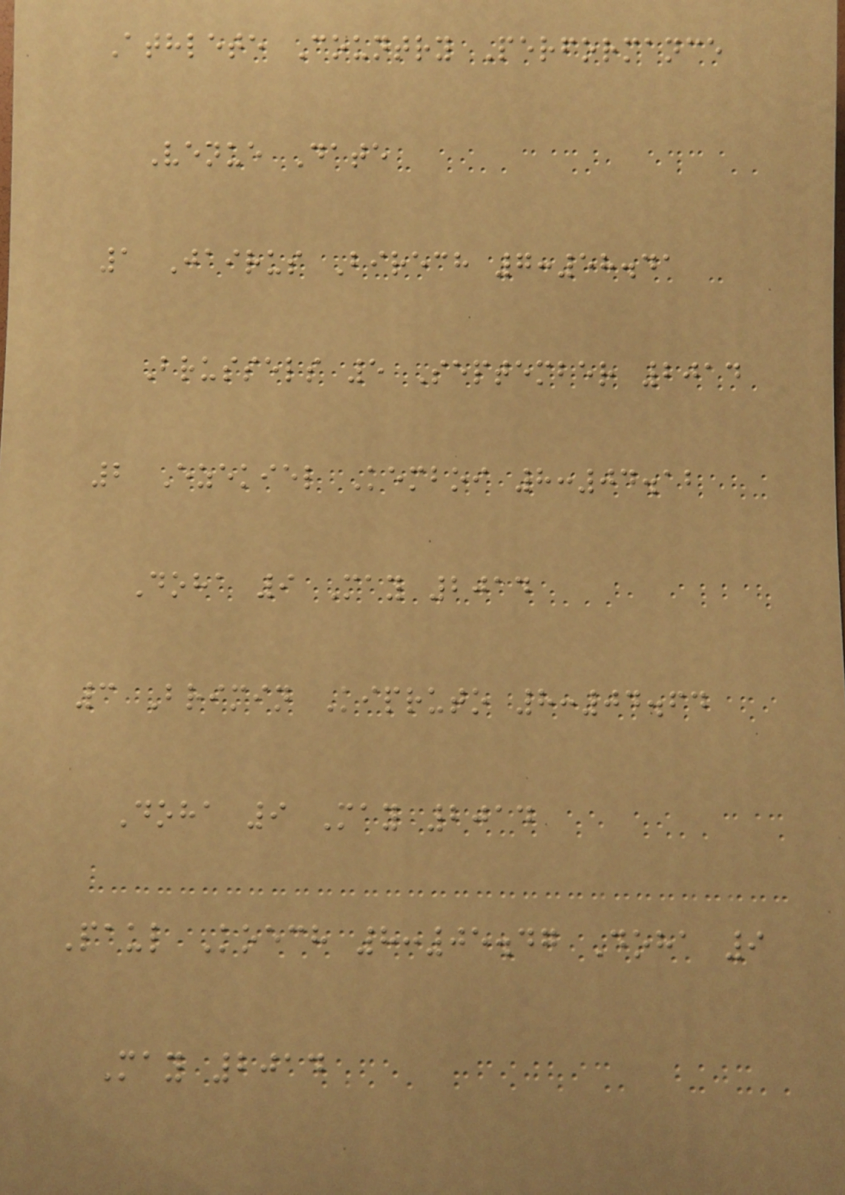Athlete Country Performance
Venue Date
1 Jairus Birech 7:58.41
Brussels 5 September 2014
2 Ezekiel Kemboi 8:04.12
Doha 9 May 2014
3 Brimin Kipruto 8:04.64
Doha 9 May 2014
Paul Koech 8:05.47 Doha 9
May 2014
